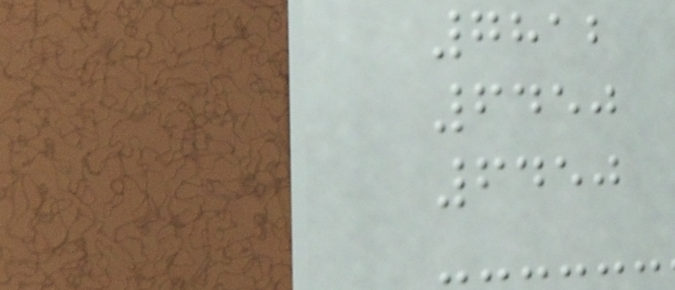7812
6450
6450
